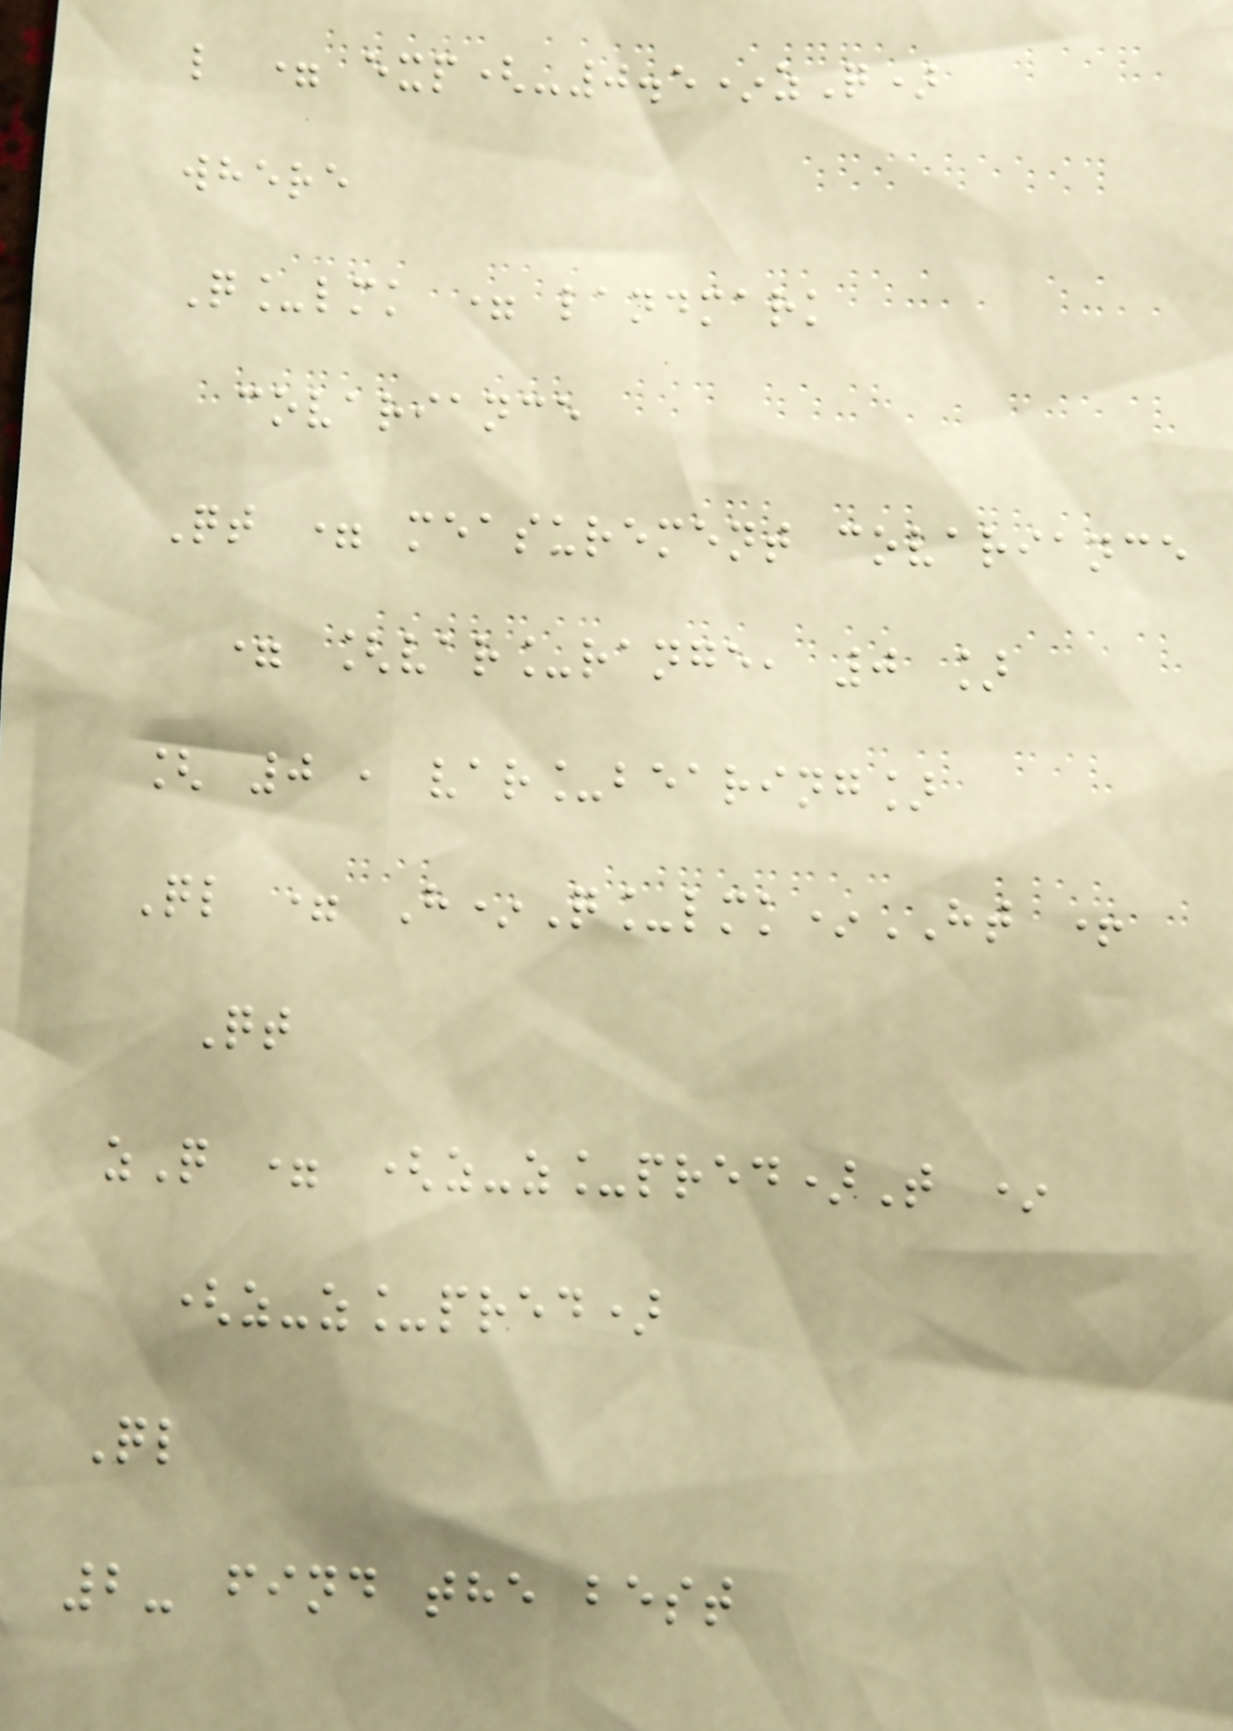l = exp(-0.5*zQ)
where
Q_lmk = landmark
covariance
Qt = measurement covariance
= [var_range, 0 ]
[ 0 , var_bearing]
Ql = H*Q_lmk*HT +
Qt
zQ = (z-z_pred)T *
(z-z_pred)
Ql
2- find the best
